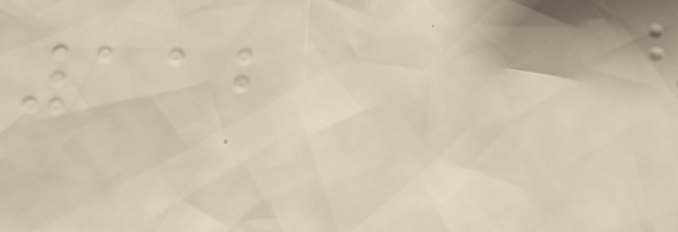112
